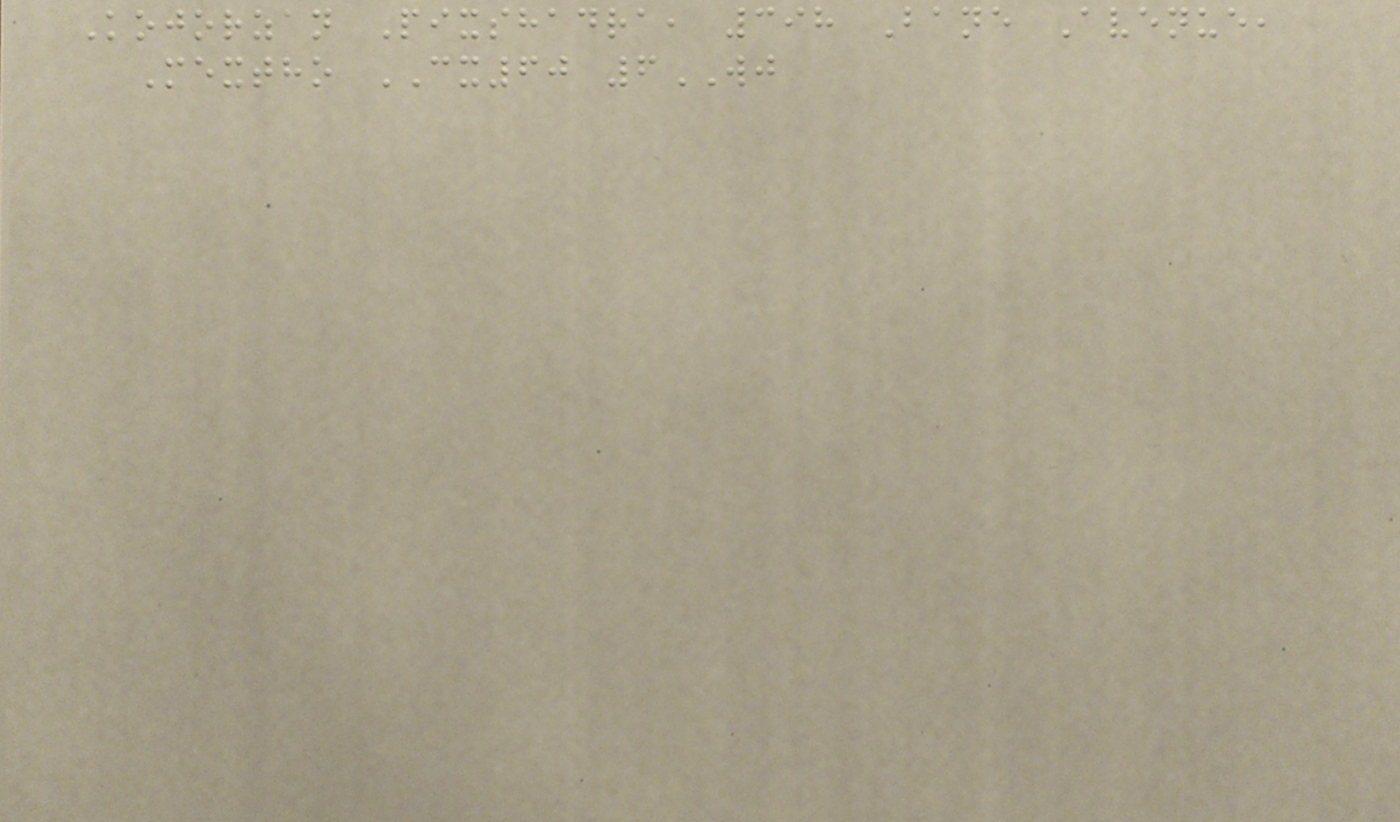Kojorzan Pixshadra, 398 Bane Avenue,
Mextho CX60 6WJ
